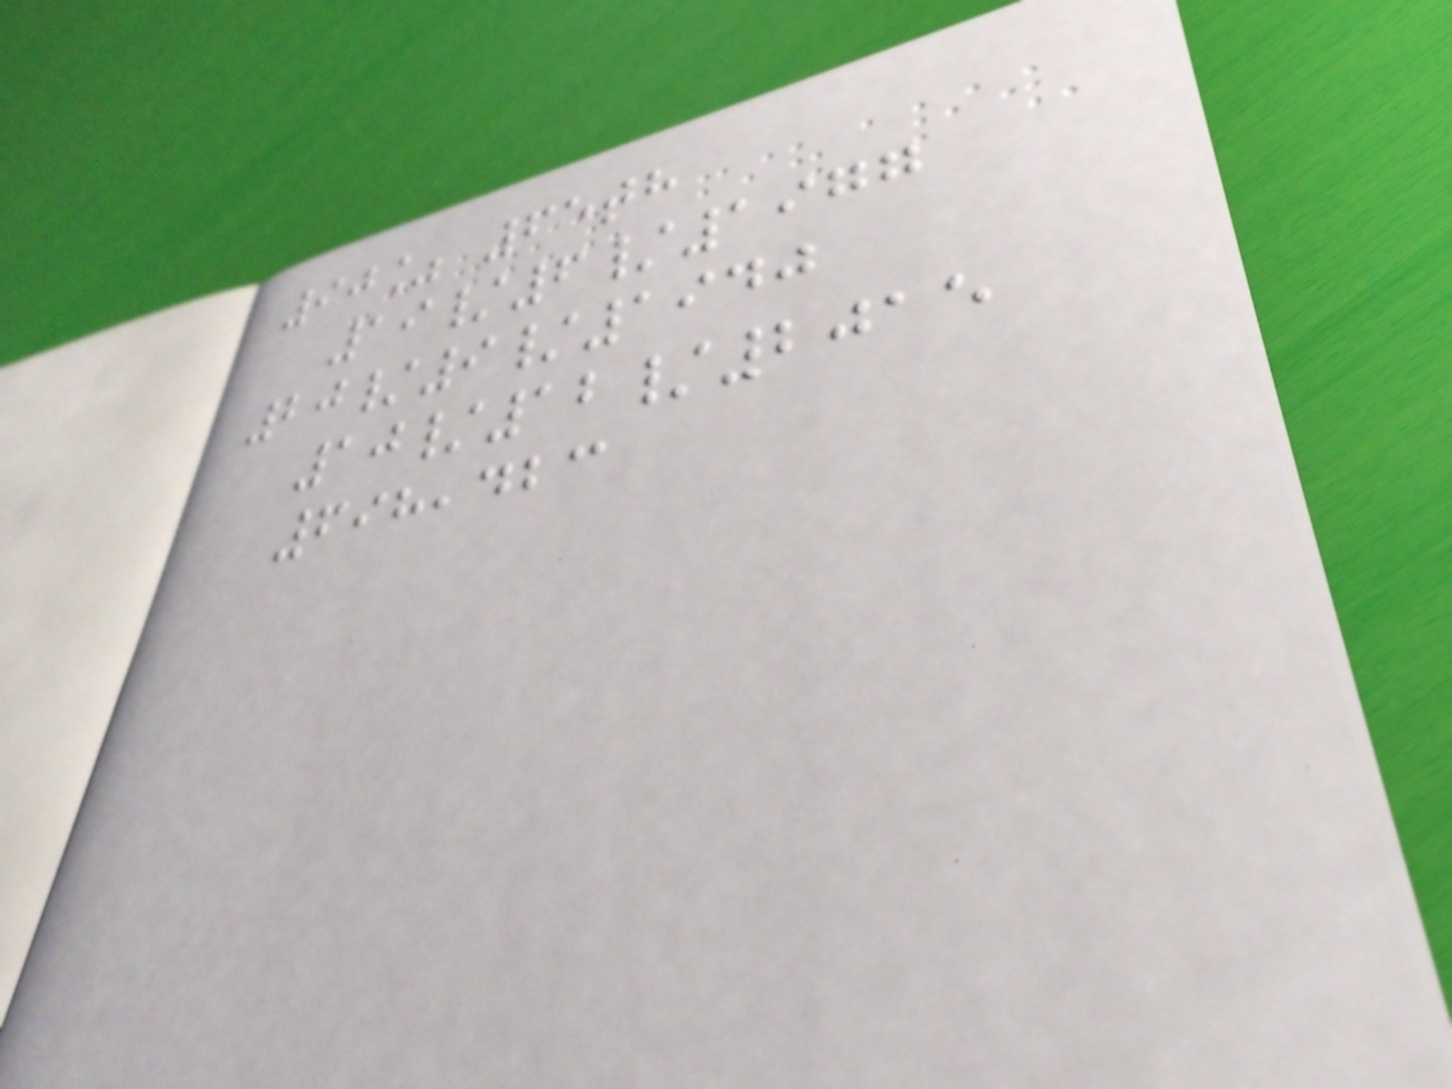90% 65th
19/6/1977
20/9/1940
10/12/2015
698,423
